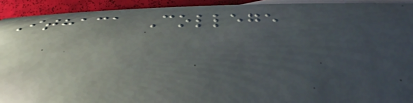Ithaca College
